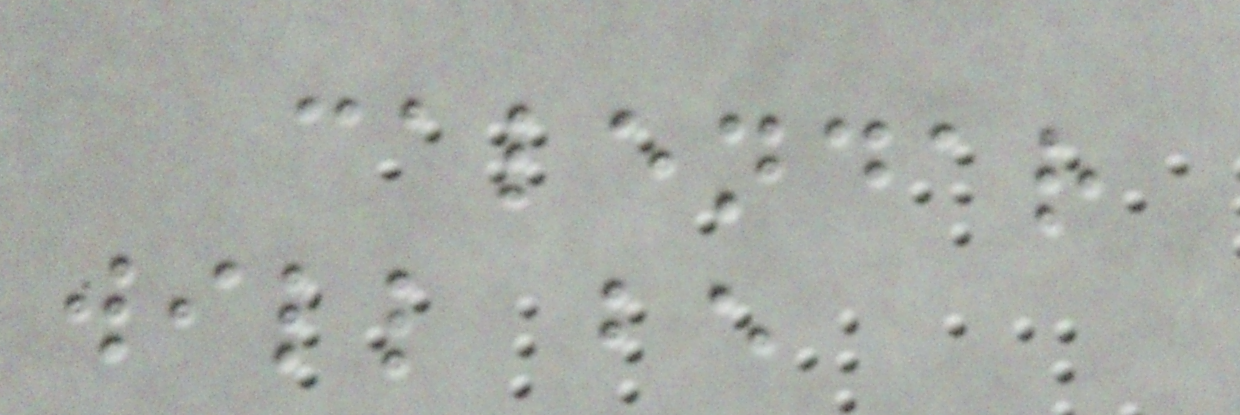calendar
will be
